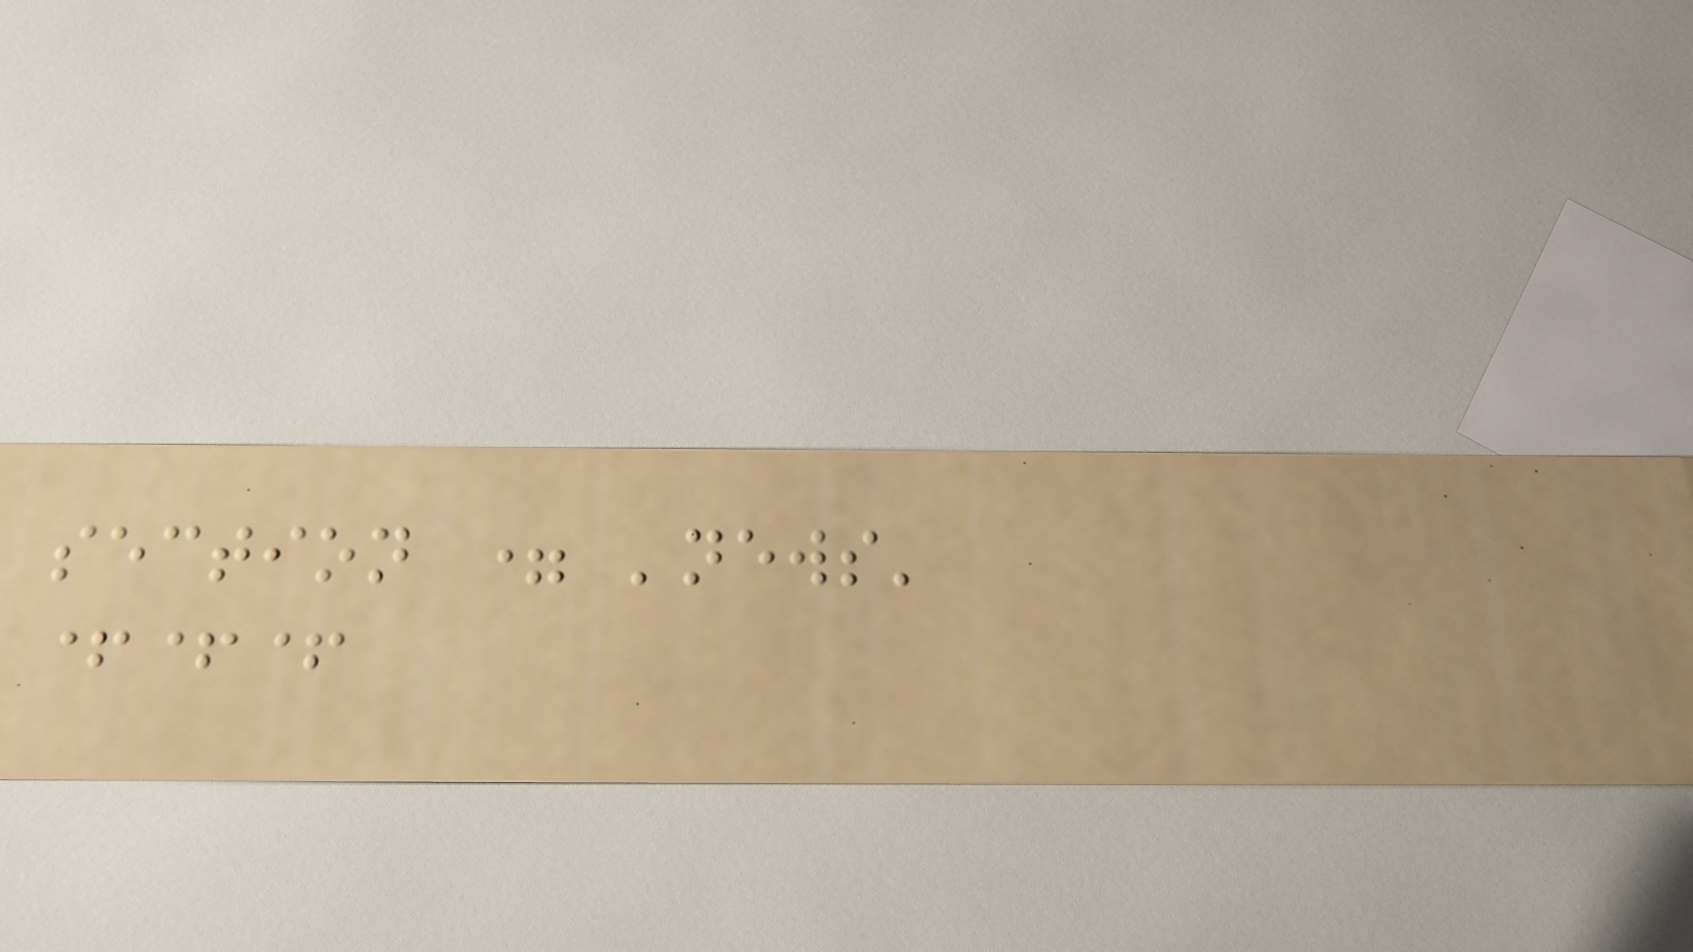section = 'news'
+++
